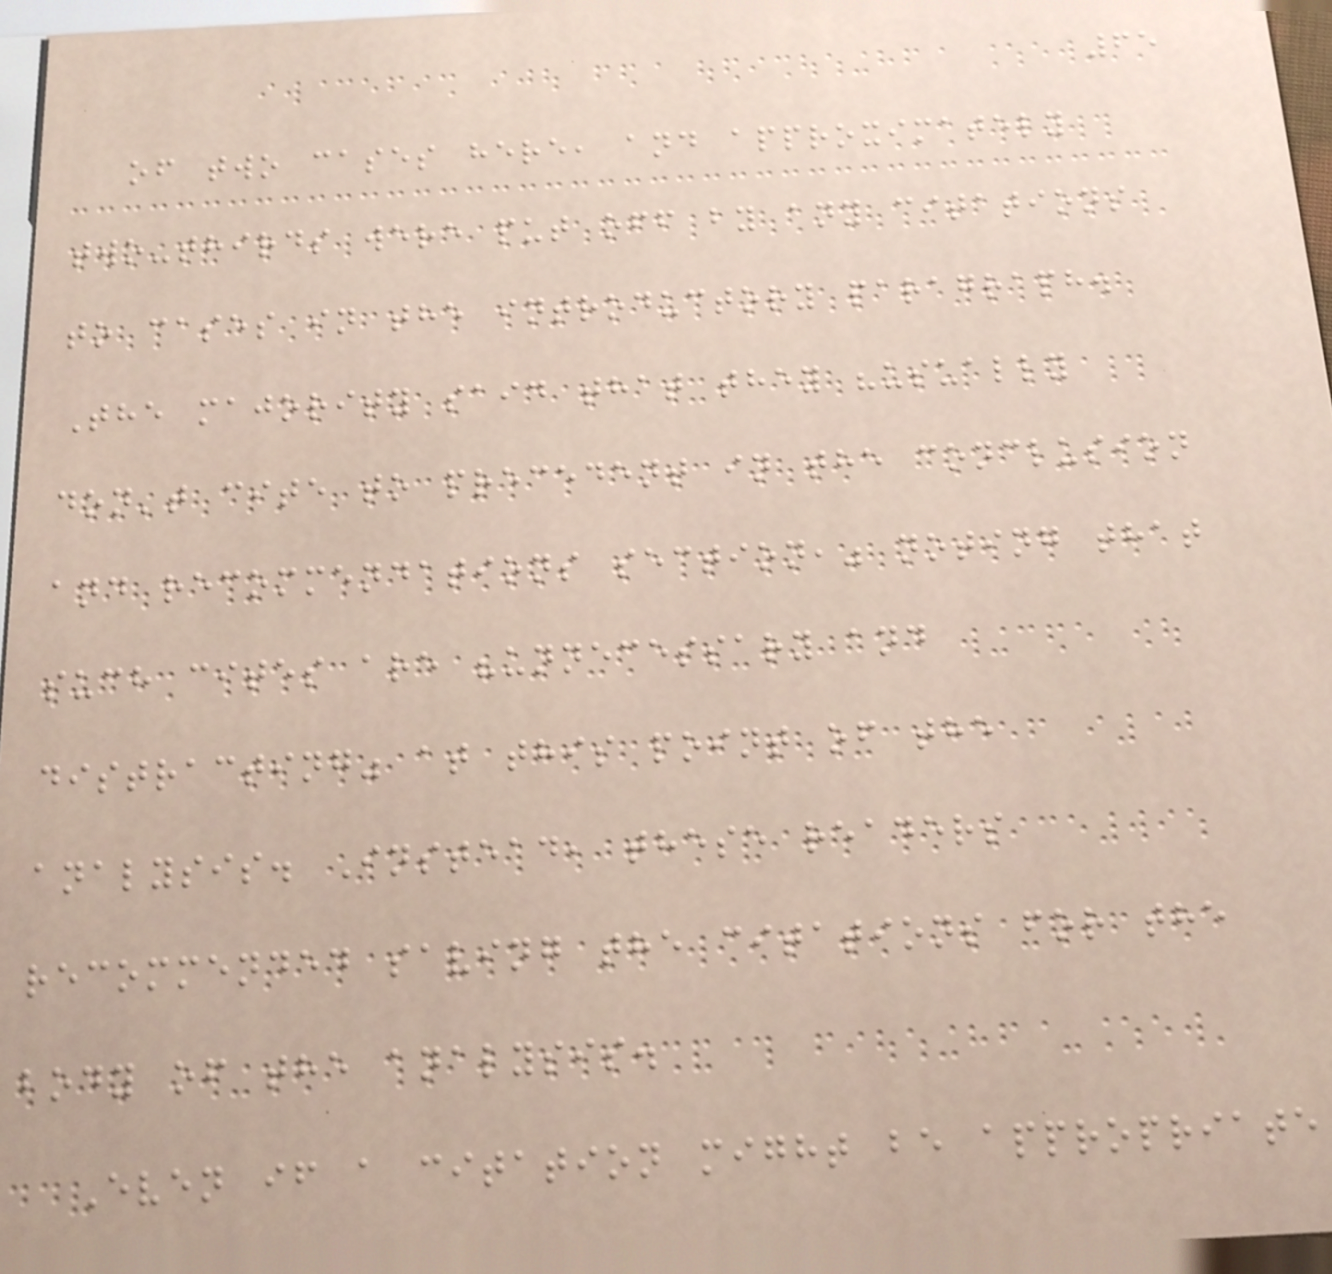65
of two cases here, and approximately
two-thirds were put off by any citations
to cases in the introductory paragraph.
The majority said that they "usually
don't cite to precedent in the conclusion
and recommendations section," noting that
such cites are "unnecessary and
distracting" at this point of the
analysis. Instead, these readers
recommended saving the citations for the
body of the analysis.
Even if a citation might be appropriate
